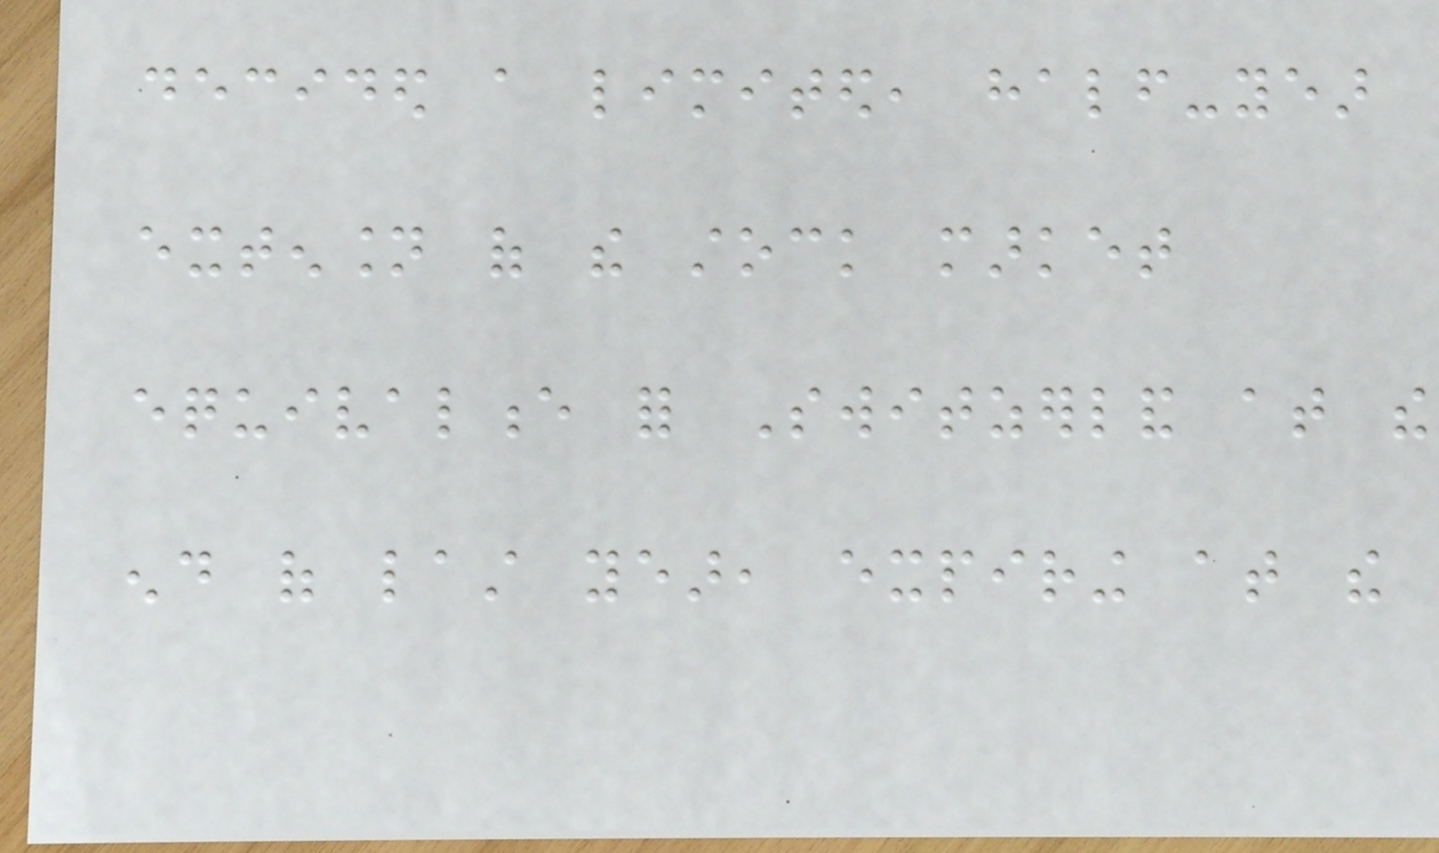decided a limited, half-year
extension of the stock market
equivalence for Switzerland at the
end of last year, expiring at the
